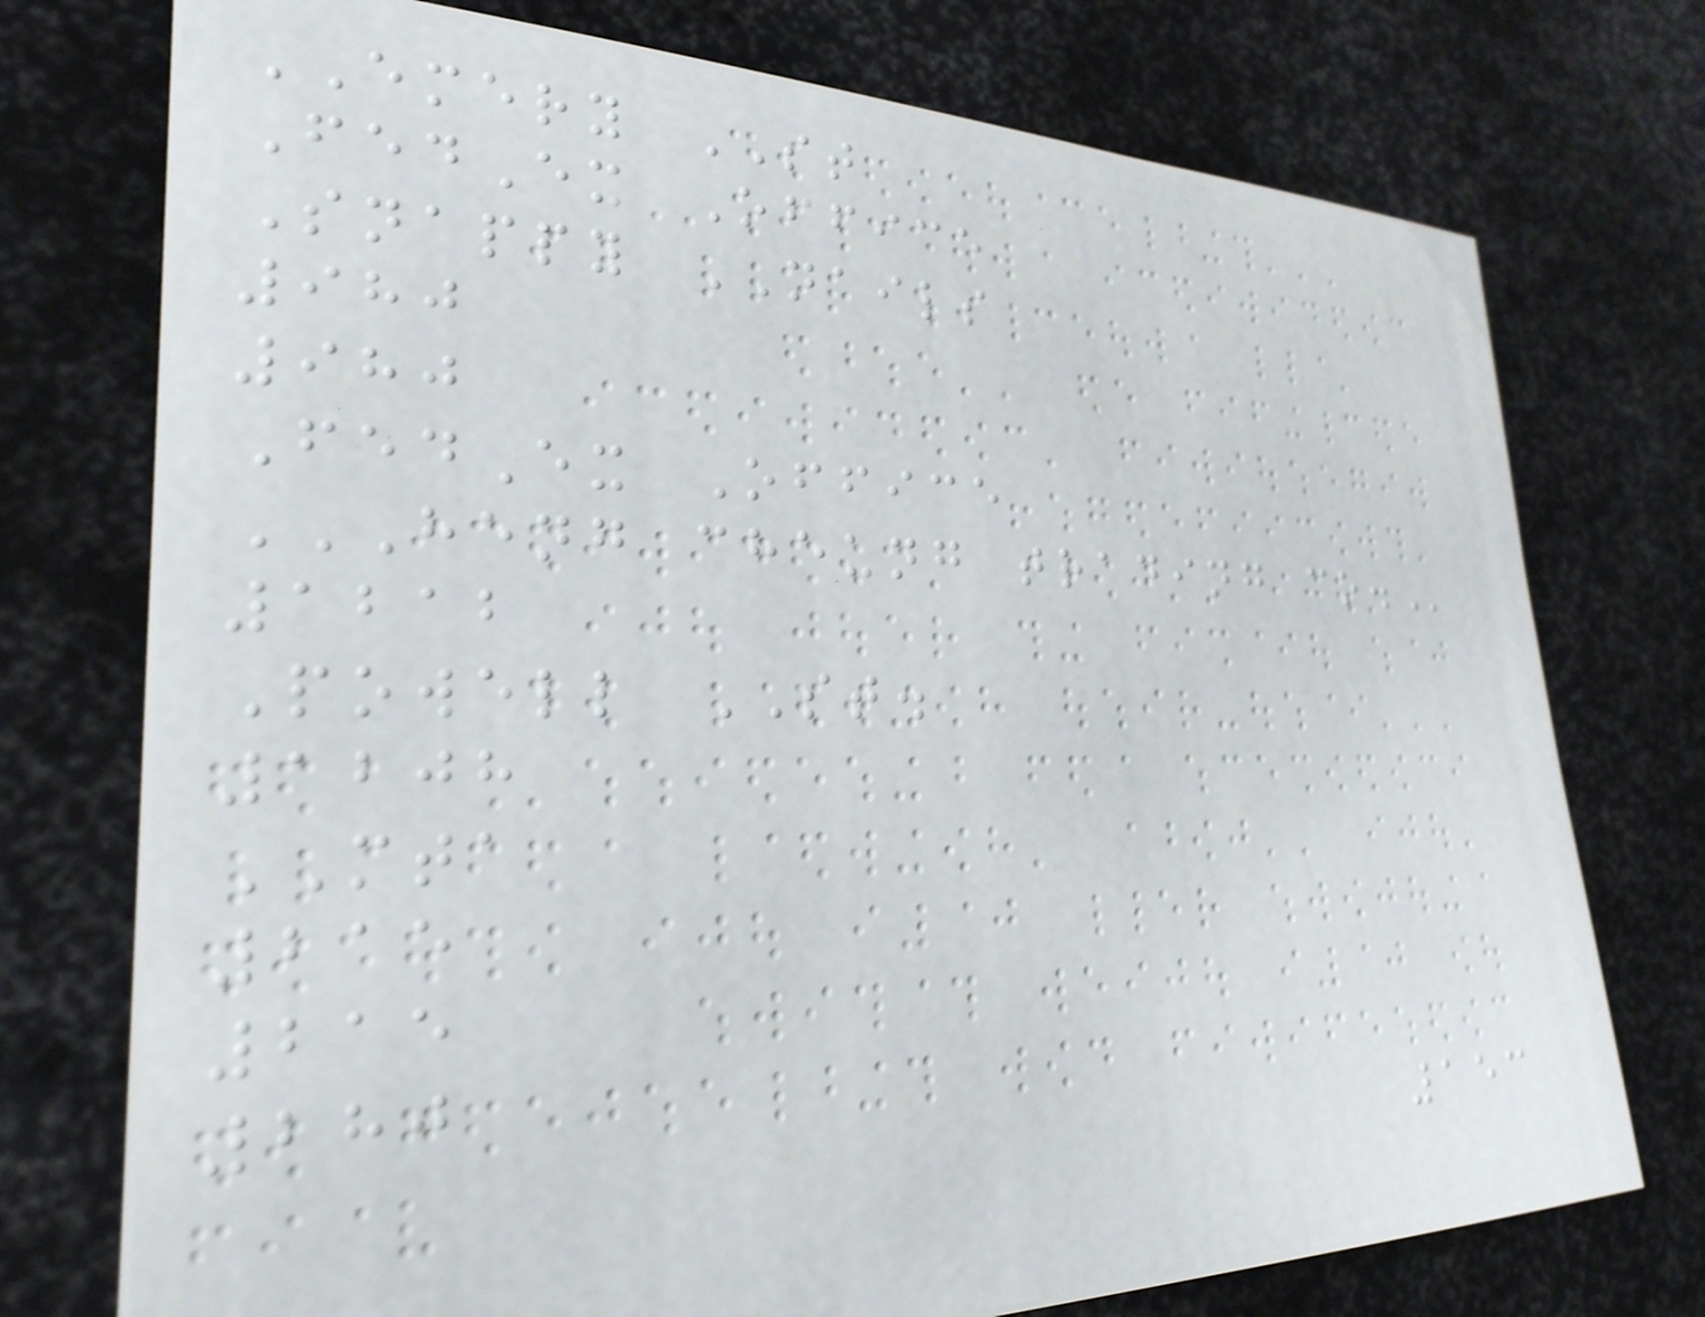EMERY ST
FedEx Office
Snappy NAILS
980
980
FedEx Office
HENG CHEUNG TRADING CO.
1212
Powell ST.
1208
MTA
215
215
280
153
